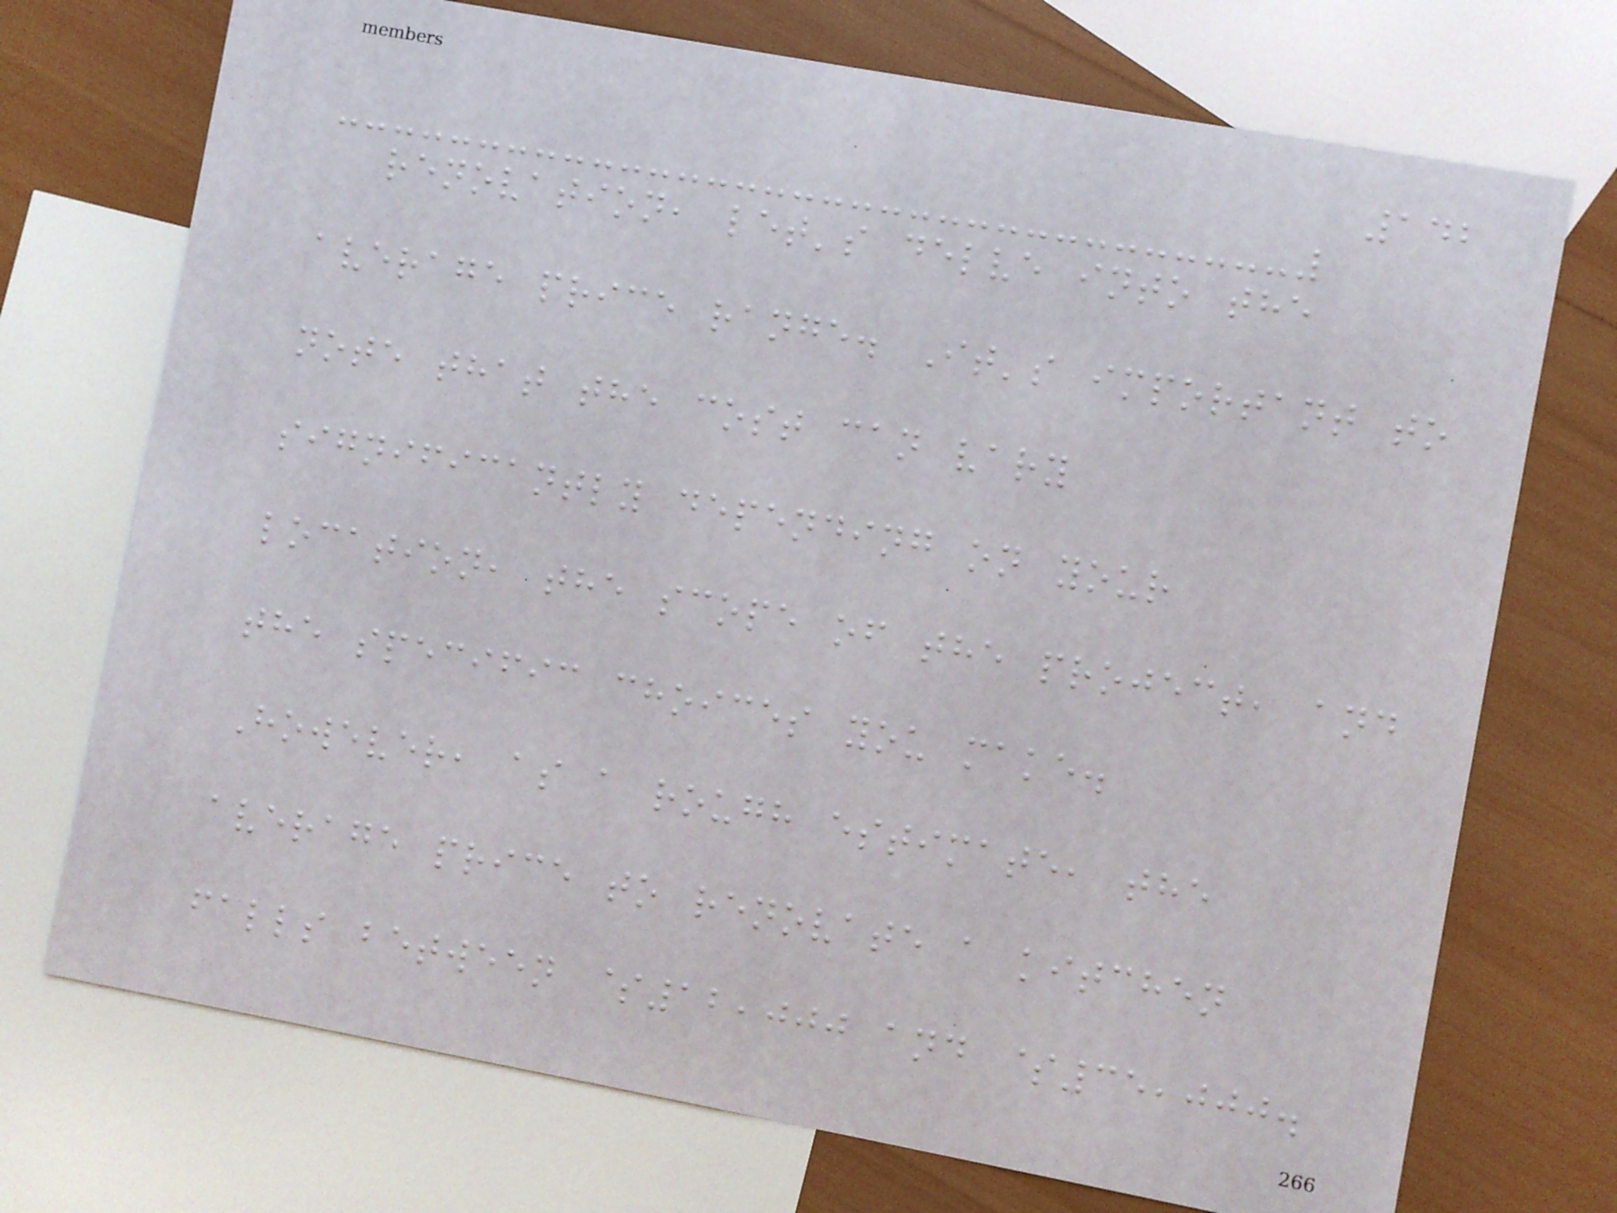142
renovation, let's delve into the
average price range. It's important to
note that the cost can vary
significantly depending on your
location, the scope of the project, and
the specific choices you make.
However, as a rough estimate, the
average price to renovate a kitchen
falls between $12,000 and $35,000.
